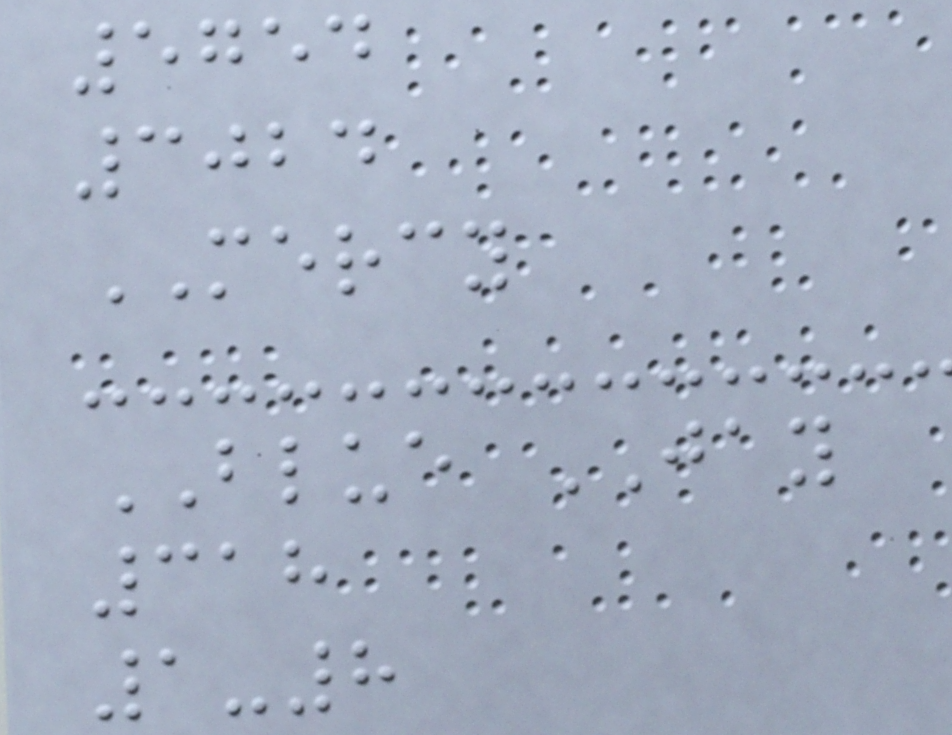5754
3024
MERCY
BLUE JAY
318
1-8
